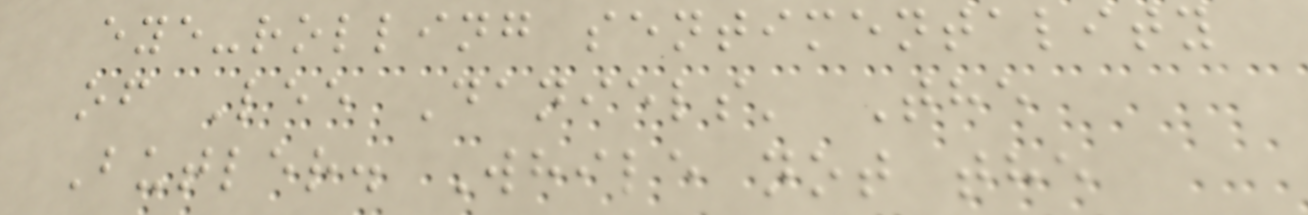eye-rolling sentimentality
of Lee Daniels' The
Butler. While not the
